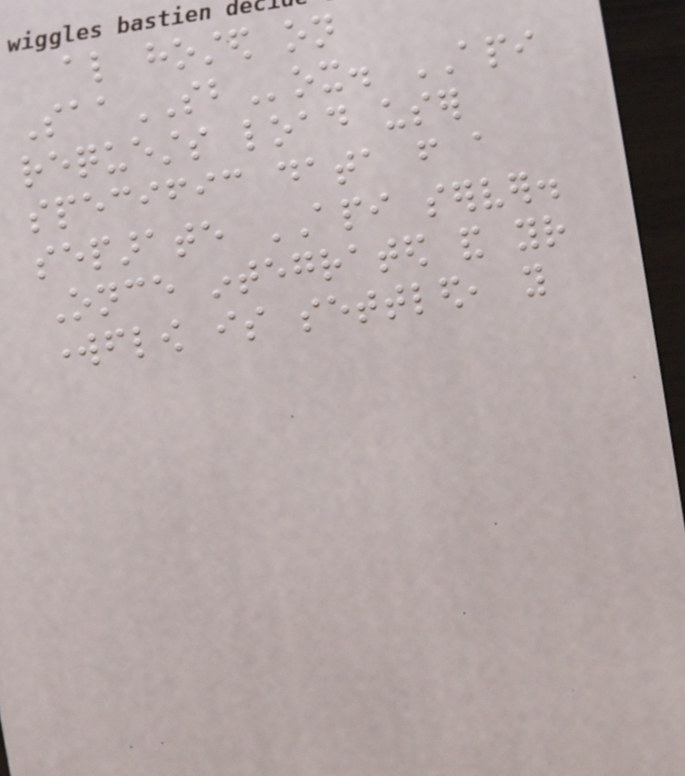also hosted on
SaaSBox. API
requests load user
specific data from a
separate API server.
Once integrated and your
workflow is settled, you
